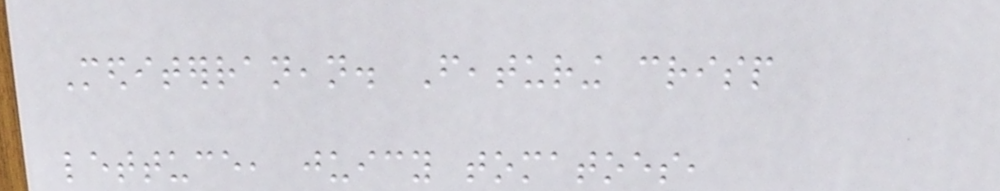Mediterranean. Featuring crisp
lettuce, juicy tomatoes,
